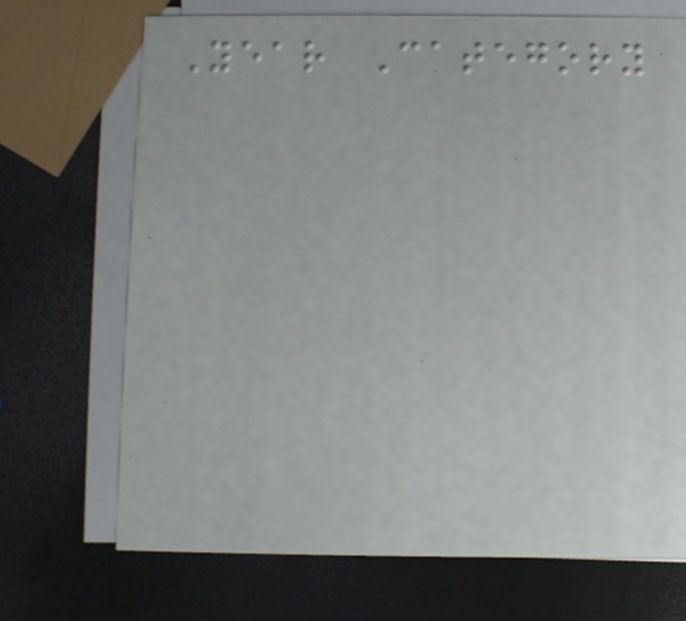Year Category
